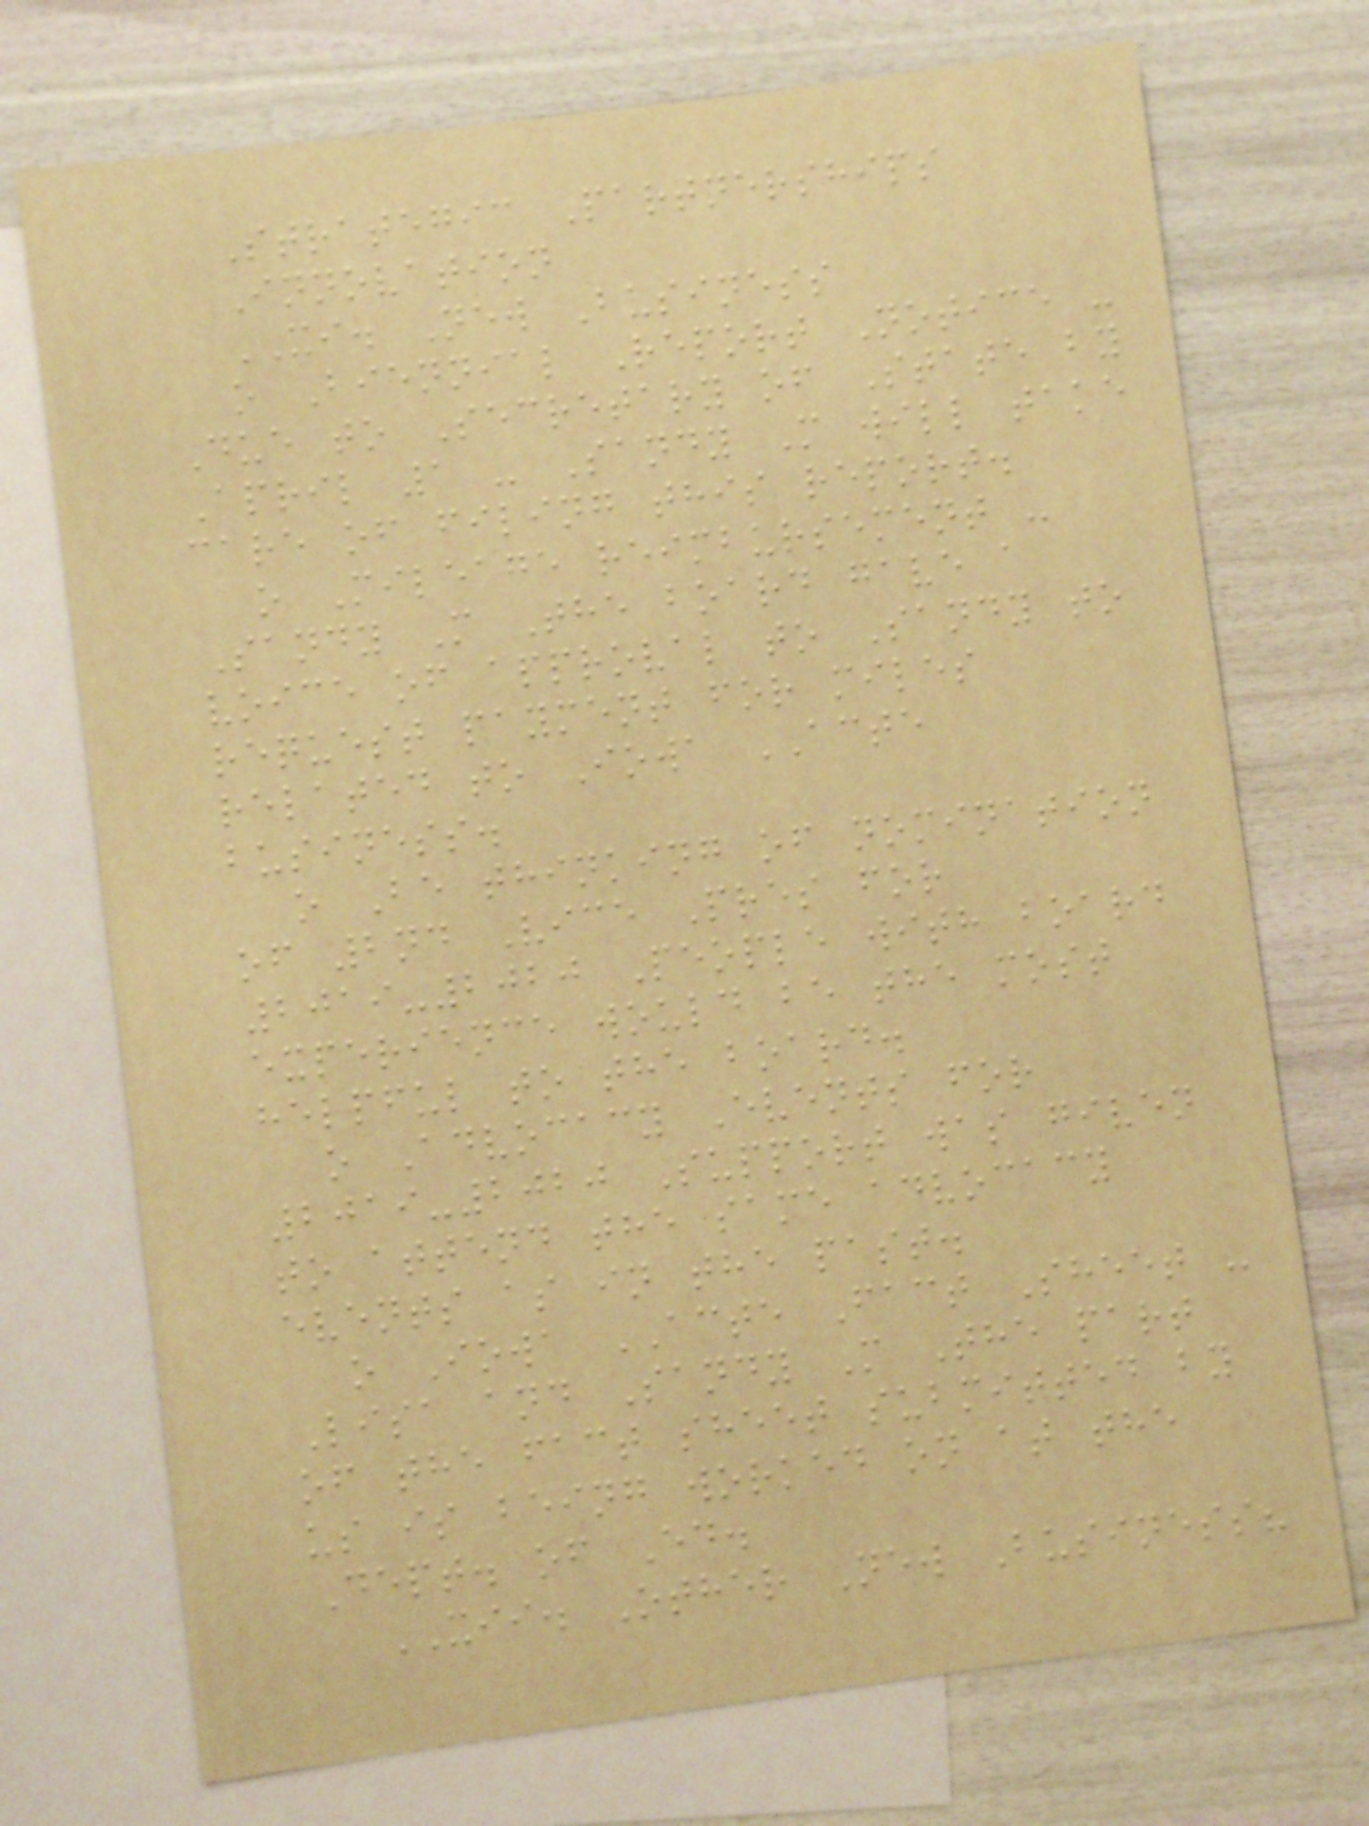Strategic Partnerships
Innovation
XI. New Business
o Biennial Report Notice -
Due to Secretary of State by
April 1 - Sandy M will take
care of filing this report.
o Mileage reimbursement -
Sandy M The board gave a
voice of approval to Sandy to
request payment for miles
related to Iowa ACTE
business.
o Be thinking of nomination
of 2nd Vice Pres for
2019-2020 People with board
experience would be the most
helpful to the board.
o Advocacy Events for
2019-2020 Support was given
to attend the same advocacy
events as in the past.
o Iowa ACTE Fact Sheet -
Lisa and Sandy M The part
of the fact sheet submitted by
us is being worked on at the
Dept. of Ed.
XII. Other New Business?
